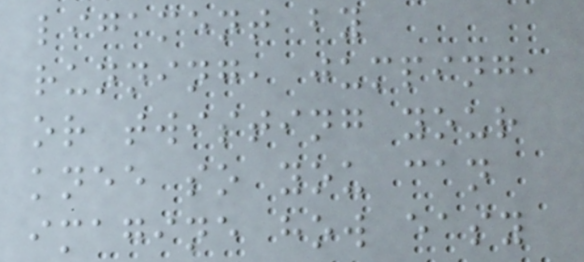ligament by
running, jumping,
or twisting your
knee so you can
imagine how easy
